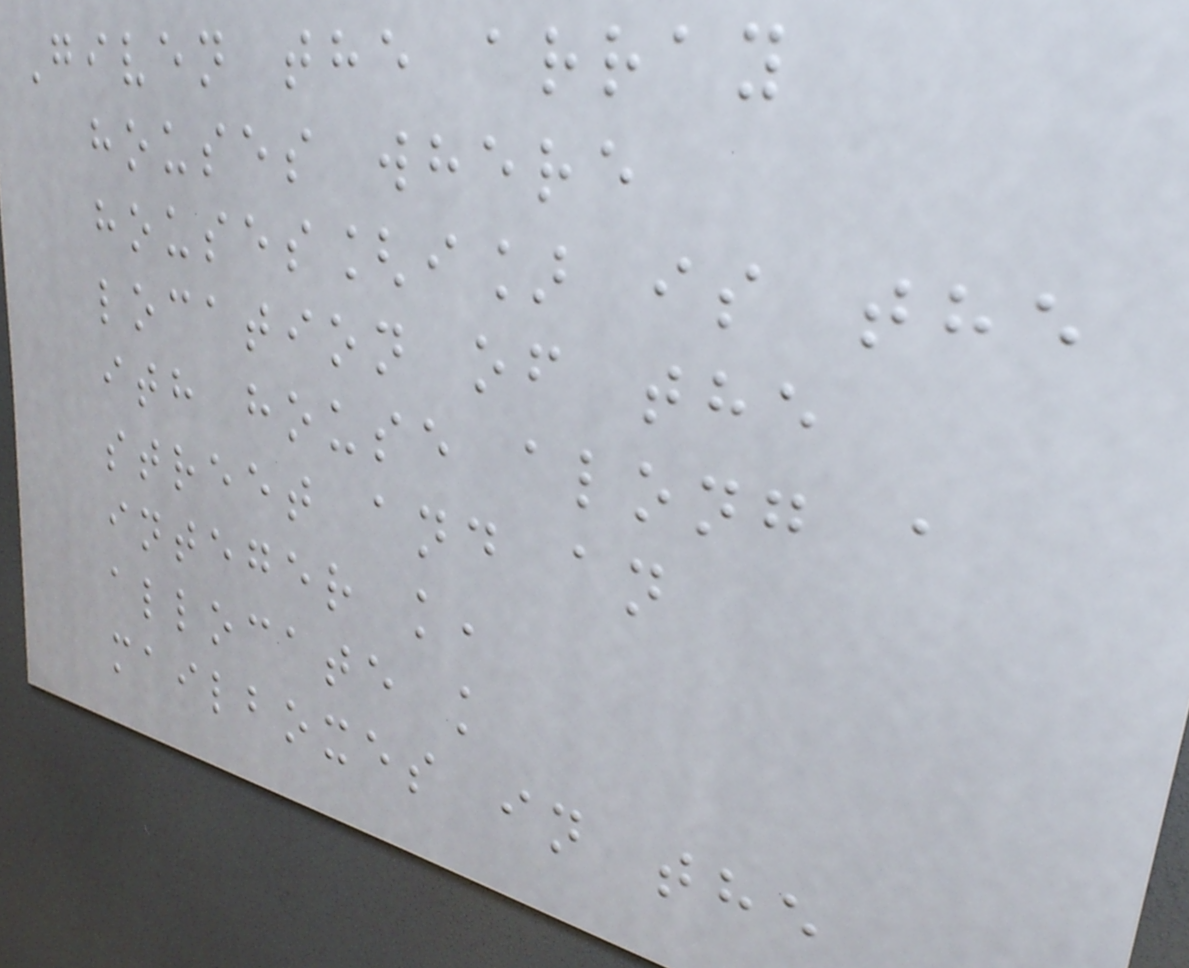Given the array
houses where
houses[i] is the
location of the
ith house along a
street and an
integer k,
allocate k
mailboxes in the
